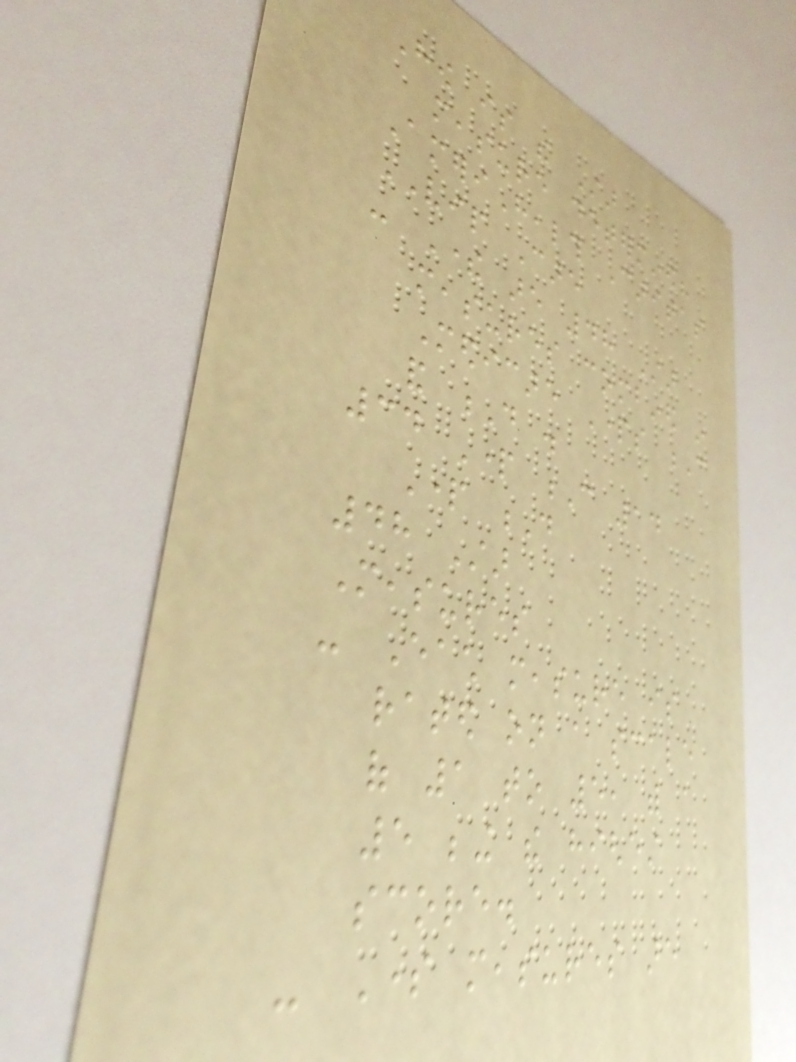How is the Star
measure determined?
AmeriHealth Caritas
VIP Care
- There are 48 Star
measures combined in
Medicare Parts C
and D .
34 Part C 14
Part D
48 Star
Measures
- Each measure is
rated on a scale
of 1 to 5, with a
5 being the highest
score.
- Some measures are
